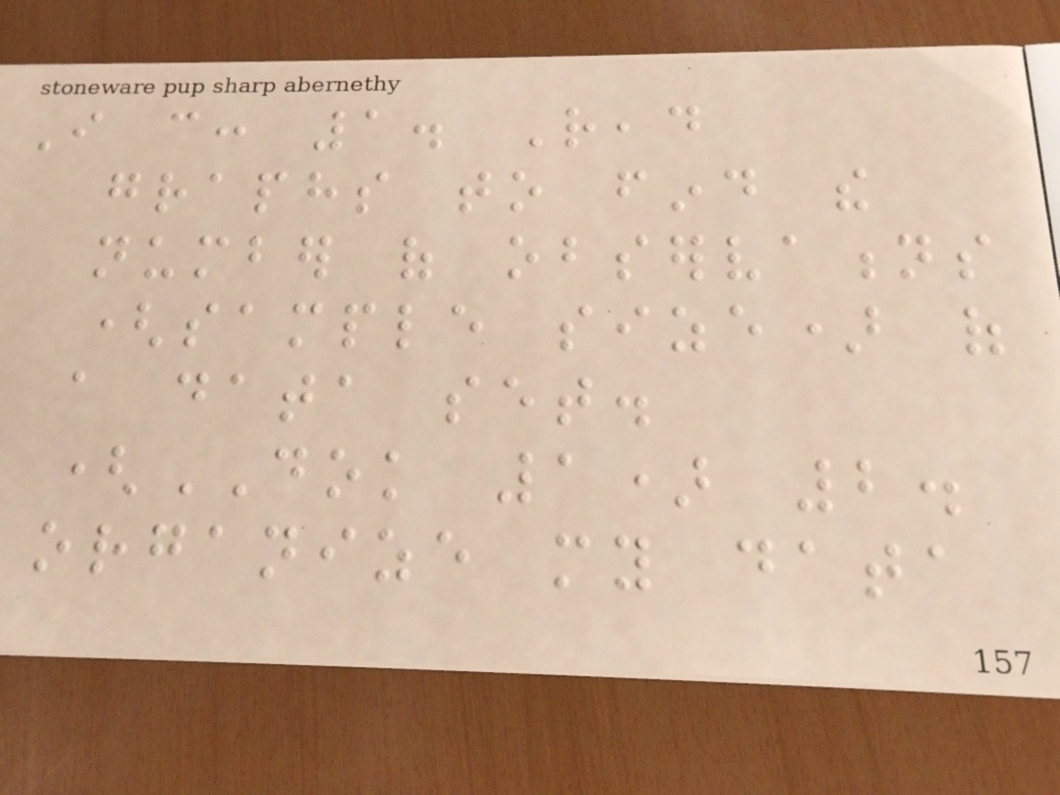I can: 1. Read
graphs to find the
number of observations
(sample size) of
a data set.
(DOK 1) 2.
organize my data
